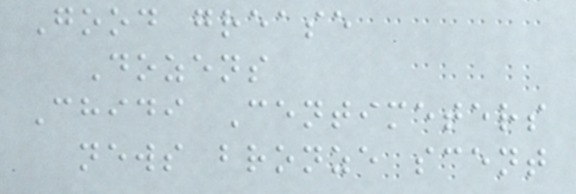Good grease
Dozens
Chidi Centimeters
news bronze scent
